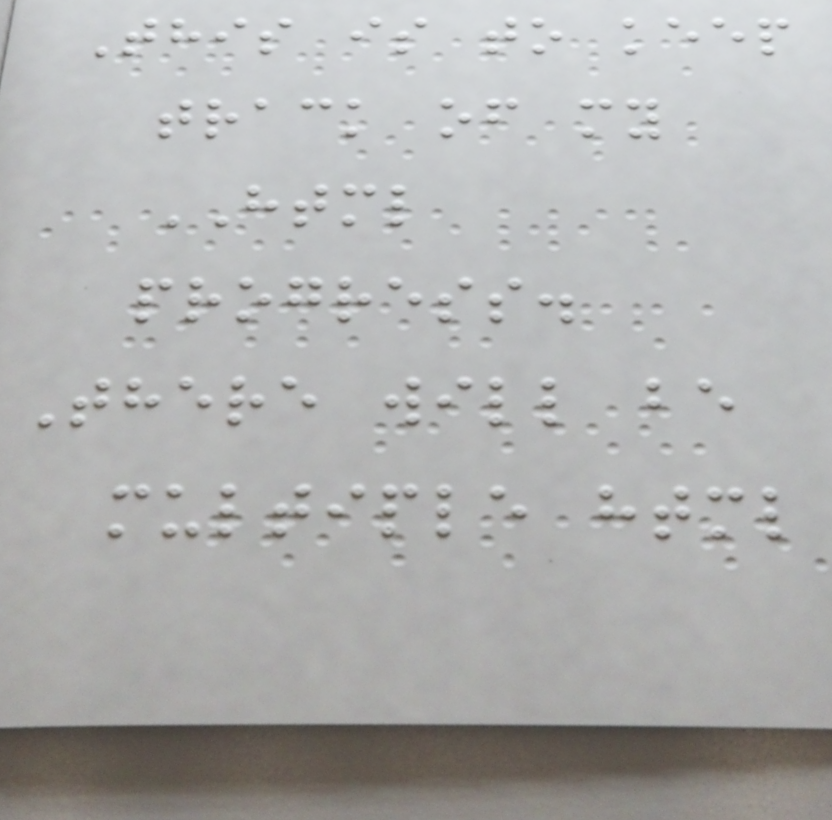This is to keep
track of my
HTML
progress.
There will be
multiple html
